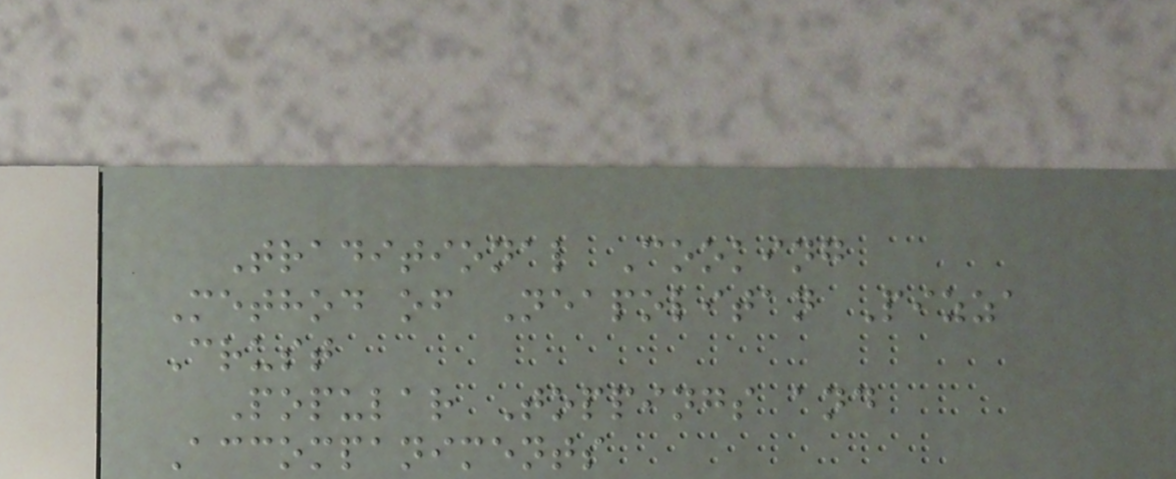Traditional Cooking
Method of Neapolitan Pizza
Crust
Popular Toppings and
Accompaniments
